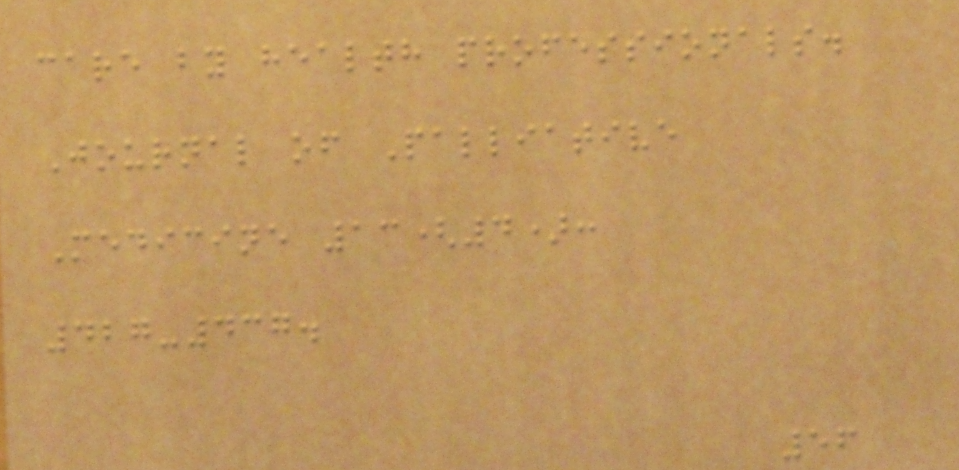care by health professionals.
Journal of Palliative
Medicine 13(4):
427-437.
56
